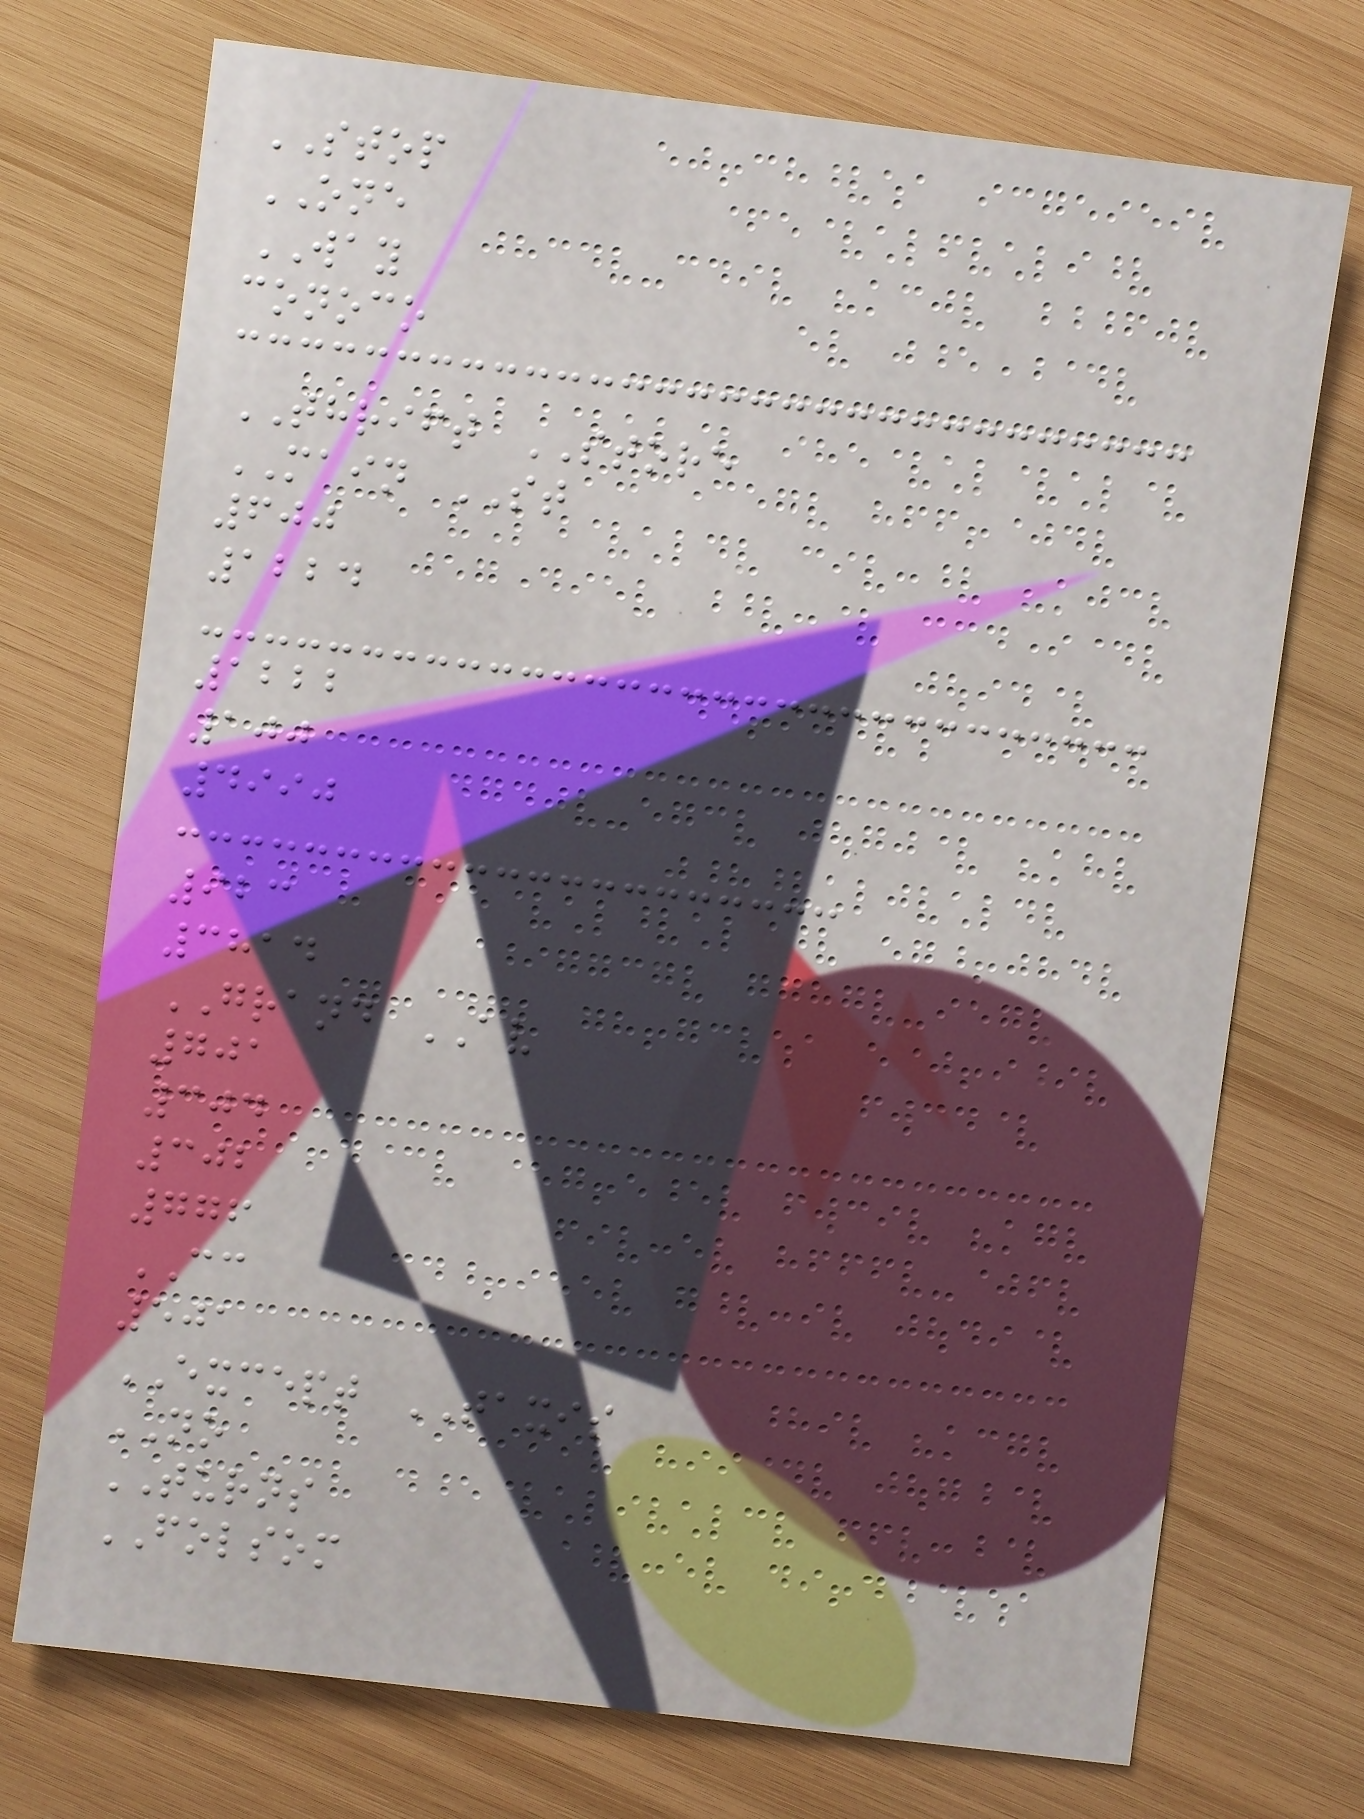STOP
ONE
WAY
conoco
THRIFT STORE
MAIN ST
600
1224
1222
100
4990
923
3814
GRAND AV
701
304
302
776
CC
501
EXCEPT TAXIS
NO
TURNS
FOLSOM
